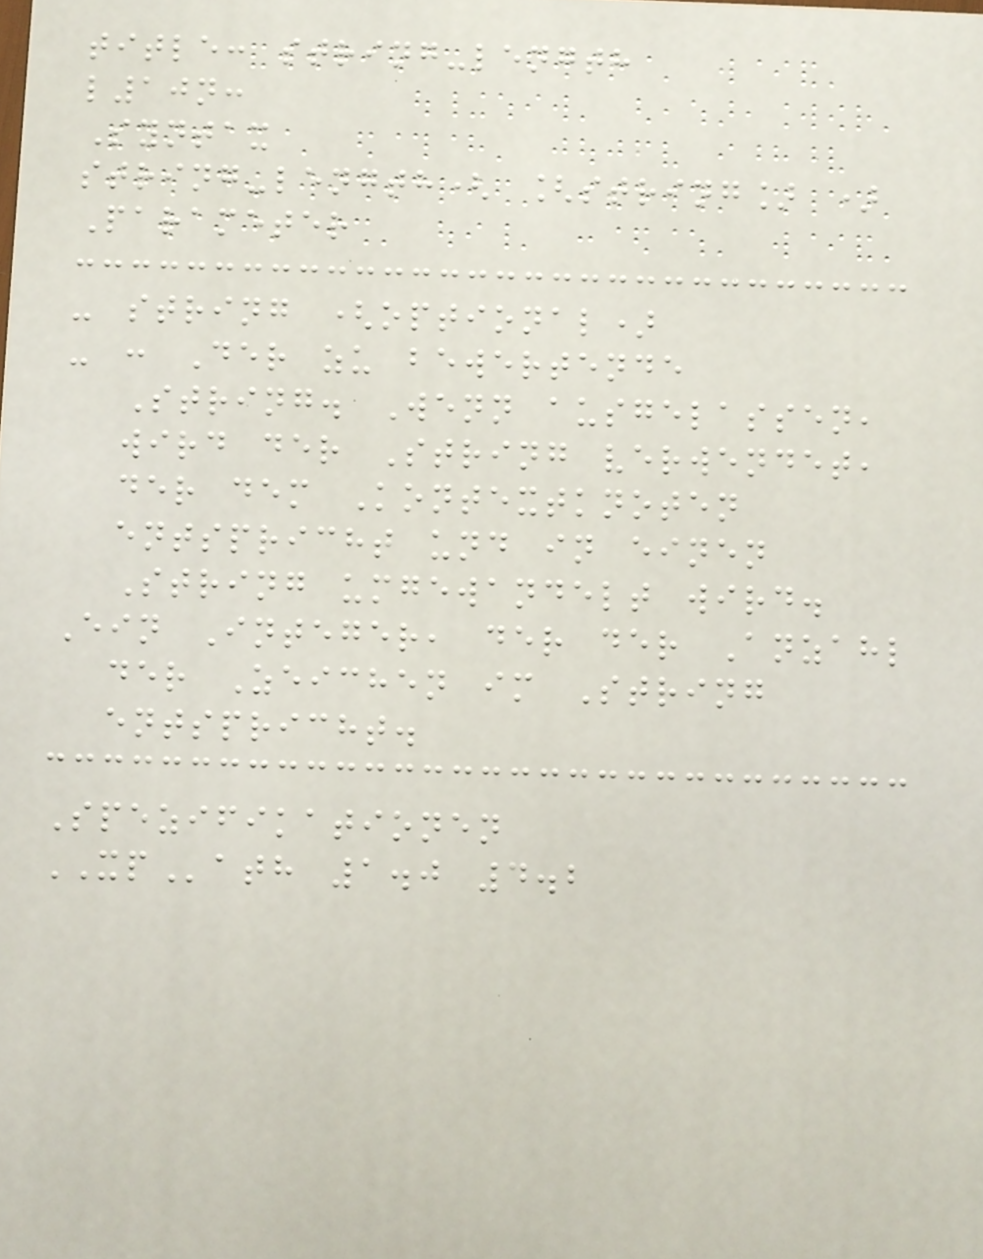title: string-length
l10n:
Syntax
string-length( [string] )
Parameter
- string (optional)
- : Der zu bewertende
String. Wenn ausgelassen,
wird der String verwendet,
der dem Kontextknoten
entspricht und in einen
String umgewandelt wird.
Ein Integer, der der Anzahl
der Zeichen im String
entspricht.
Spezifikationen
XPath 1.0 4.2
